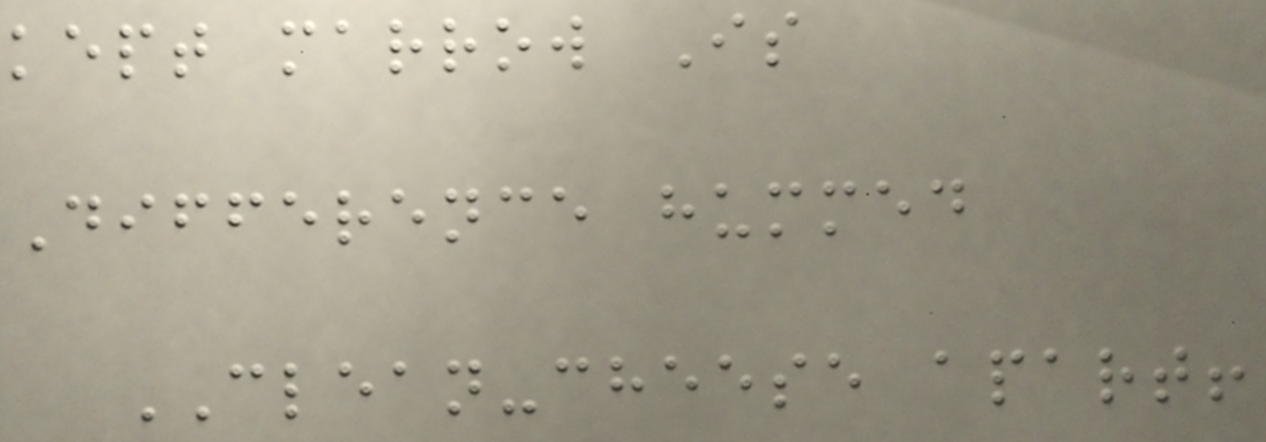kept marrow Is
Difference hummed
CLEAN-cheese apart!
